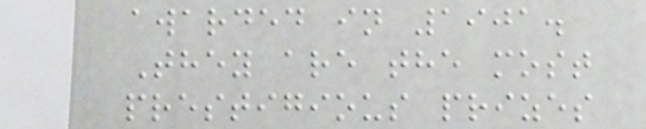awarded in 1901.
They are the most
prestigious prizes
